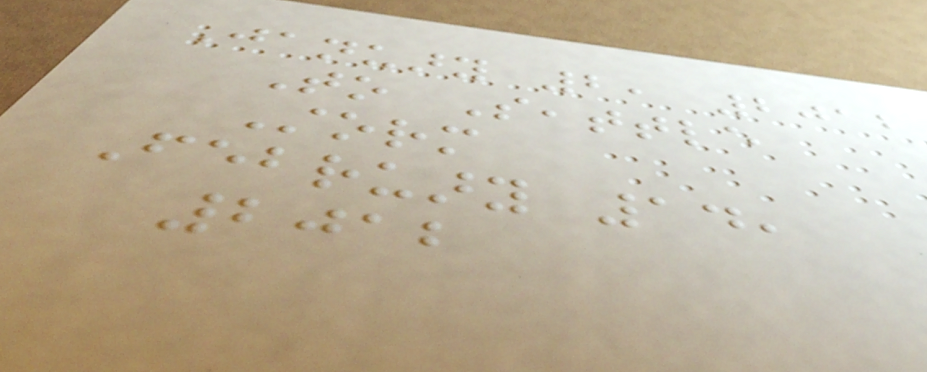January 2, 2012
To Seattle
Storm
February 14,
2012
